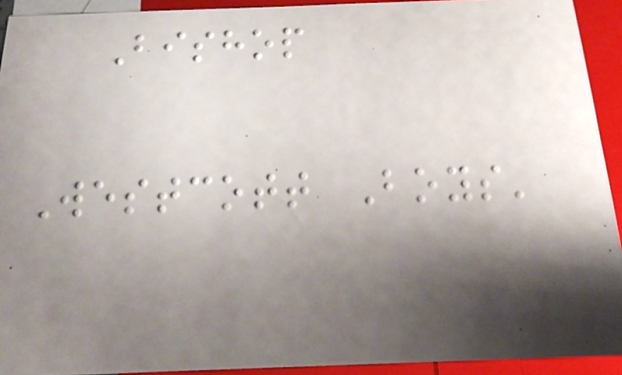Bishop
Westcott Boys'
